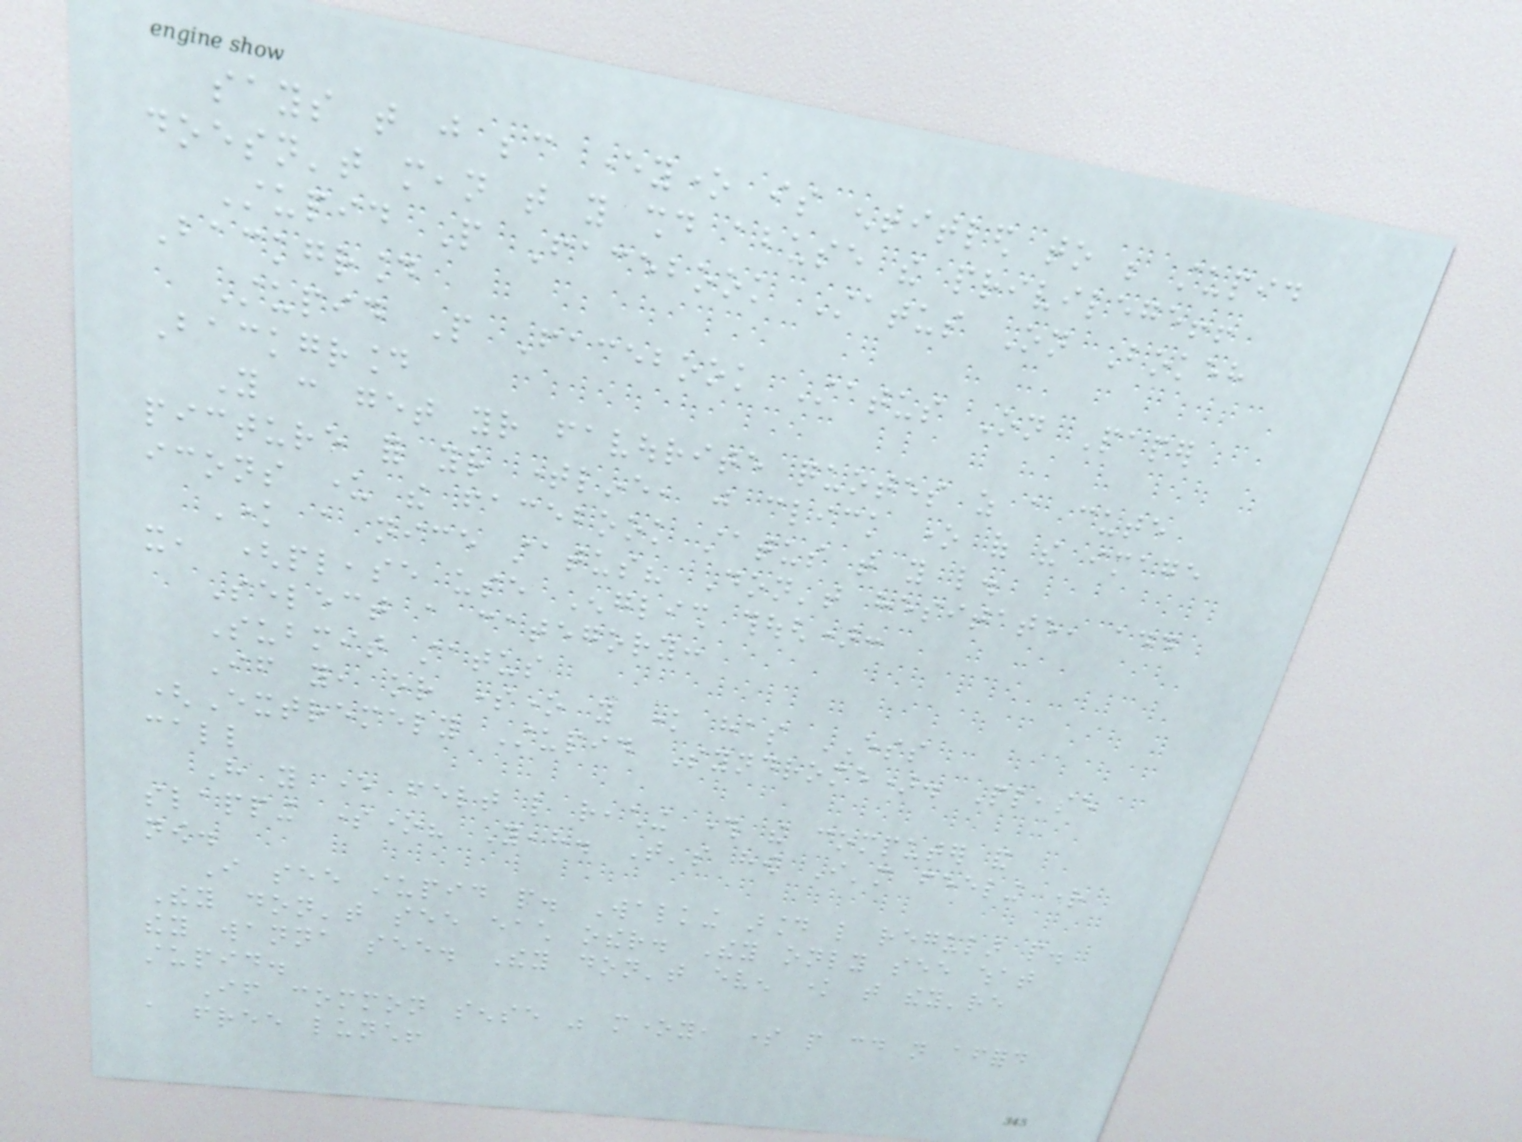says that just because everyone is entitled to be stupid
doesn't mean that you should abuse the privilege!!
Stupid People Facebook Status On Bokeh
Background
Stupid People Facebook Status On Paper
Background
You can get your favourite quotes as a cute
picture for your timeline, just click one of the image
icons under the facebook status that you like.
Know a nice status? Don't hesitate, add
it, (please use English though):
Select a category:
Submit status
If you, or someone you know has ESS
(Extremely Stupid Syndrome). Please
call
Have you ever felt like reaching through the computer and
slapping someone? Yeah. That's how I'm feeling right
now.
I see stupid people. Walking around like regular people.
They don't see each other. They only see what
they wanna see. They don't even know that they're
stupid.
If common sense was money, some people could not afford
a free lunch!
